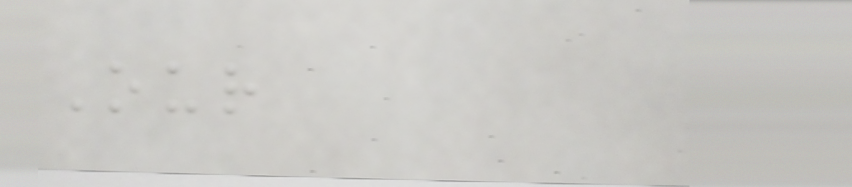Our
